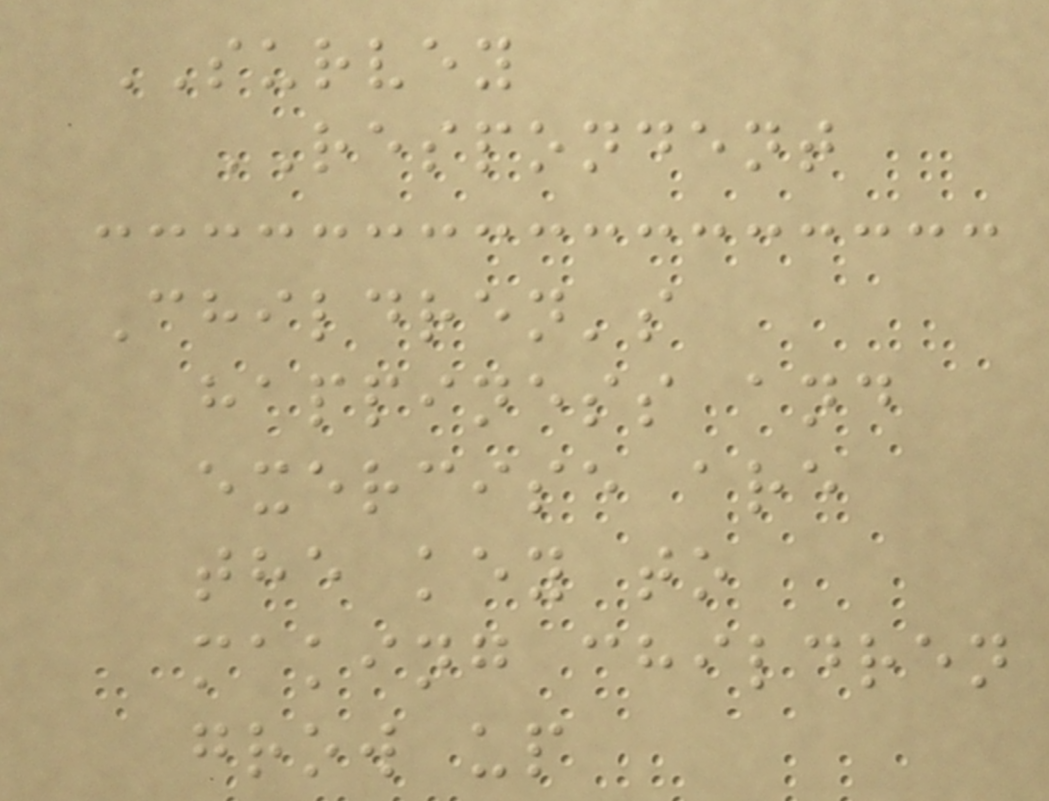SURVEY
RESPONDENT
Children's
happiness and
exercise are
the key to
making children
grow up
